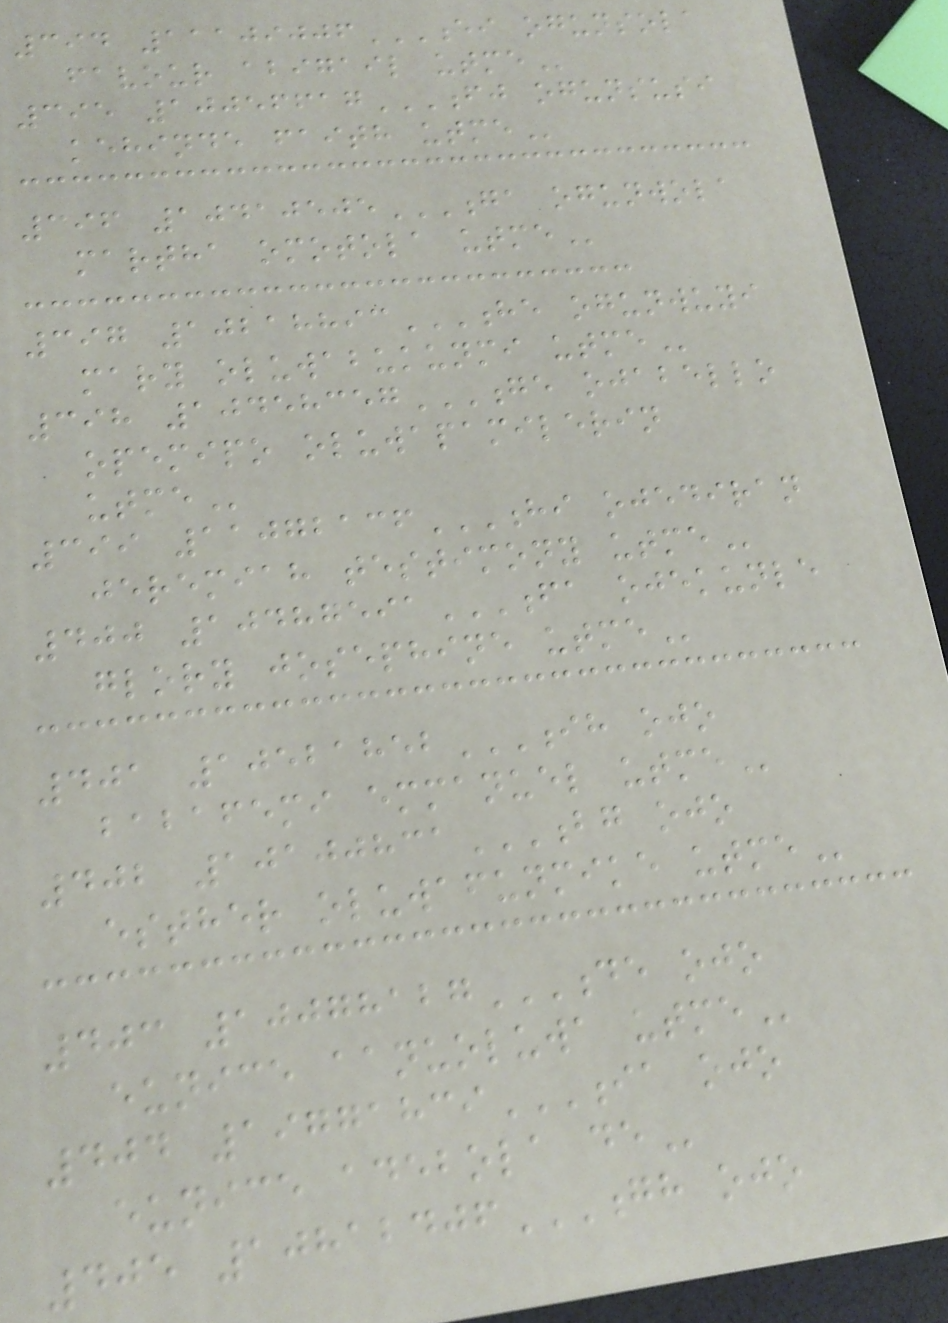394 11109006EI OGUNSOLA
FAVOUR ABIGAIL UTME
395 10056617FJ OGUNSUSI
KEHINDE FAITH UTME
396 10410505GA OGUNWOLA
MARTHA OMOTOLA UTME
397 10218893HE OGUNWUYI
MARY OLUWABUKUNMI UTME
398 10458357GE OJABELLO
OPEMIPO OLUWAPAMILERIN
UTME
399 11072136HI OJEDIRAN
JEREMIAH TESTIMONY UTME
400 10487591FA OJEKUNLE
GLORY JOSEPHINE UTME
401 10521852IH OJO
BABAFEMI EMMANUEL UTME
402 10100831BG OJO
ESTHER OLUWAFUNMIKE UTME
403 10078127DE OJO
EUNICE AANUOLUWA UTME
404 19771839IA OJO
EUNICE ADEBOLA DE
405 10812406GH OJO
